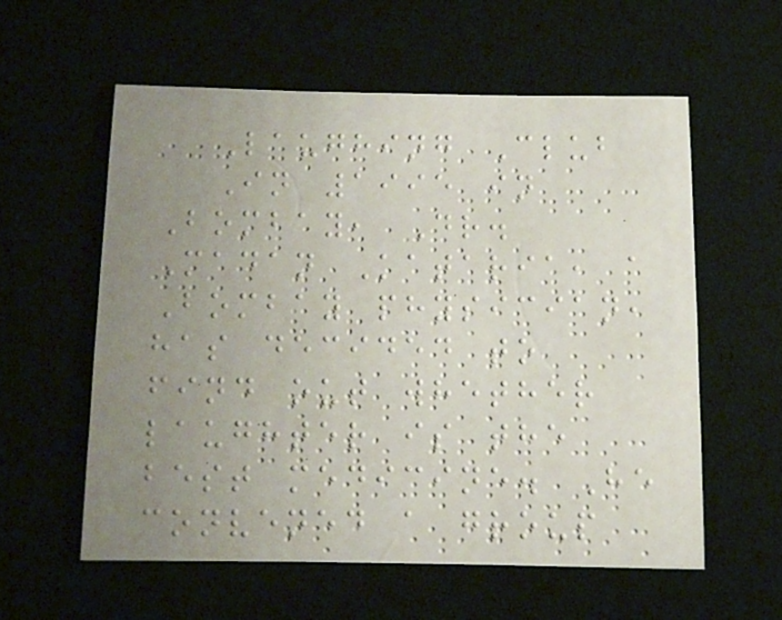Laughing Club
In 1995 in
Bombay, Dr.
Madan Kataria, a
Bombay physician,
has decided to
find out whether
laughter is the
best medicine. He
convened a group
